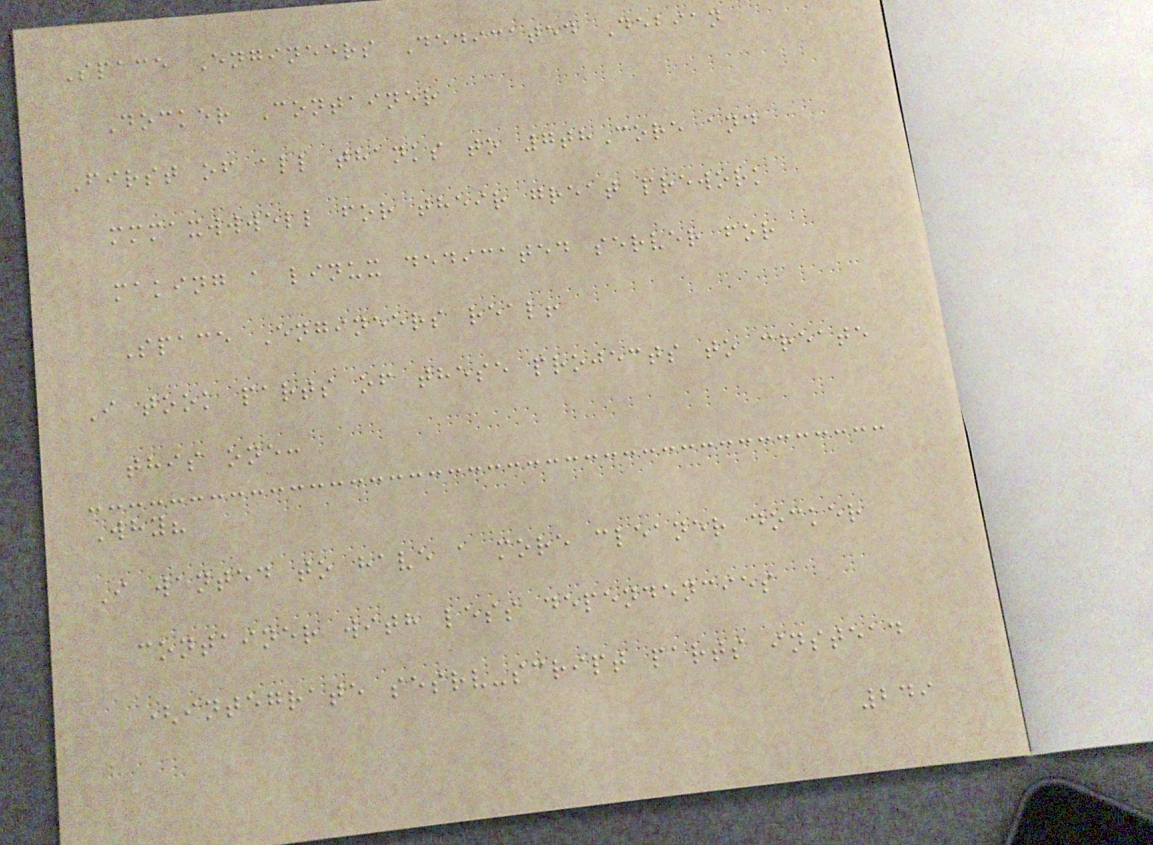Space Engineers Dedicated Debian
Docker Container
First of all thanks to 7thCore and
mmmaxwwwell for their great prework
making a linux dedicated server for
Space Engineers real!
I took parts of these projects to create
this one:
Why?
I wanted to have a more cleaner docker
container with less dependencies
(integrate sesrv-script parts instead
249
